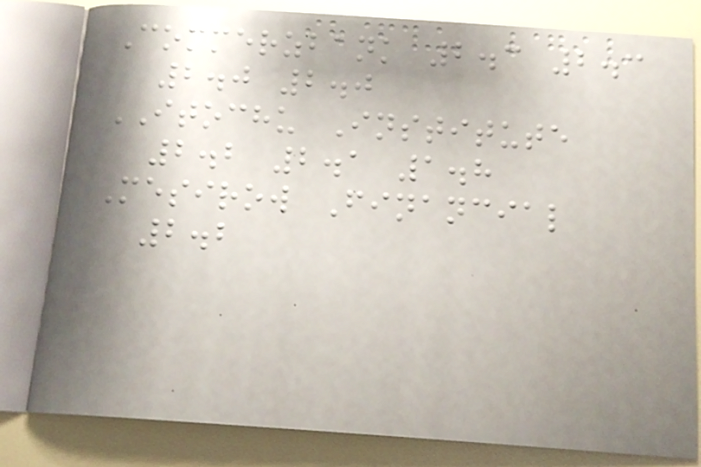Commerzbank 2.3 2.3
2.0 2.0
ITOCHU Institute
2.2 2.1 1.8
Mesirow Financial
2.2
